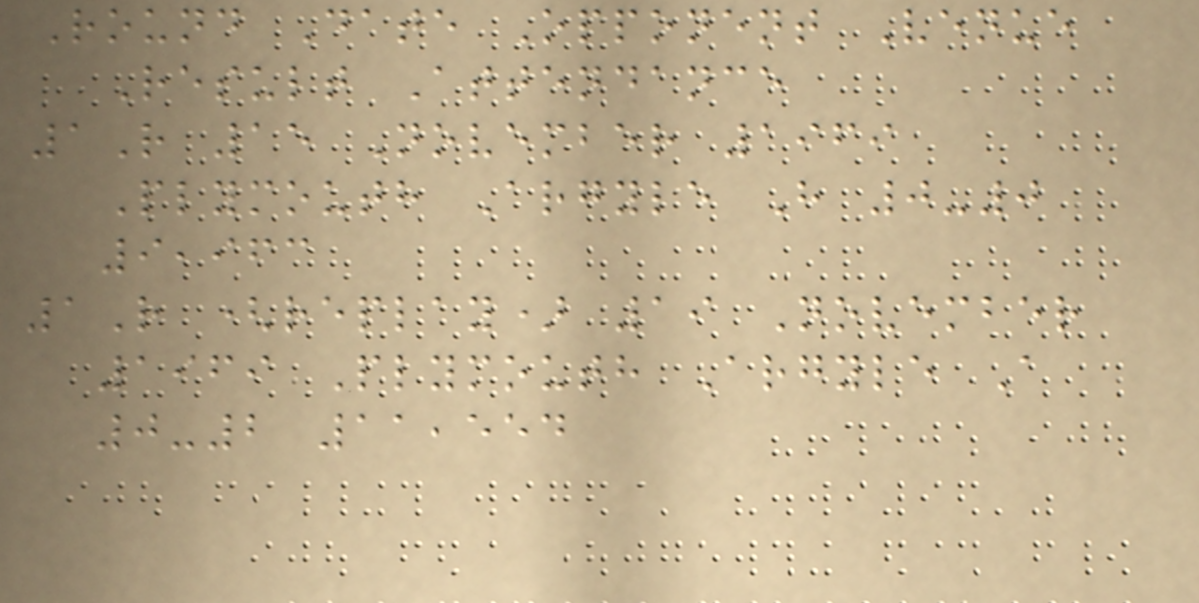Round Date Opponent Venue
Result Attendance
1R 15 November 1969
Plymouth Argyle H 0-0
9,963
1R (replay) 19 November
1969 Plymouth Argyle A
0-2 11,554
